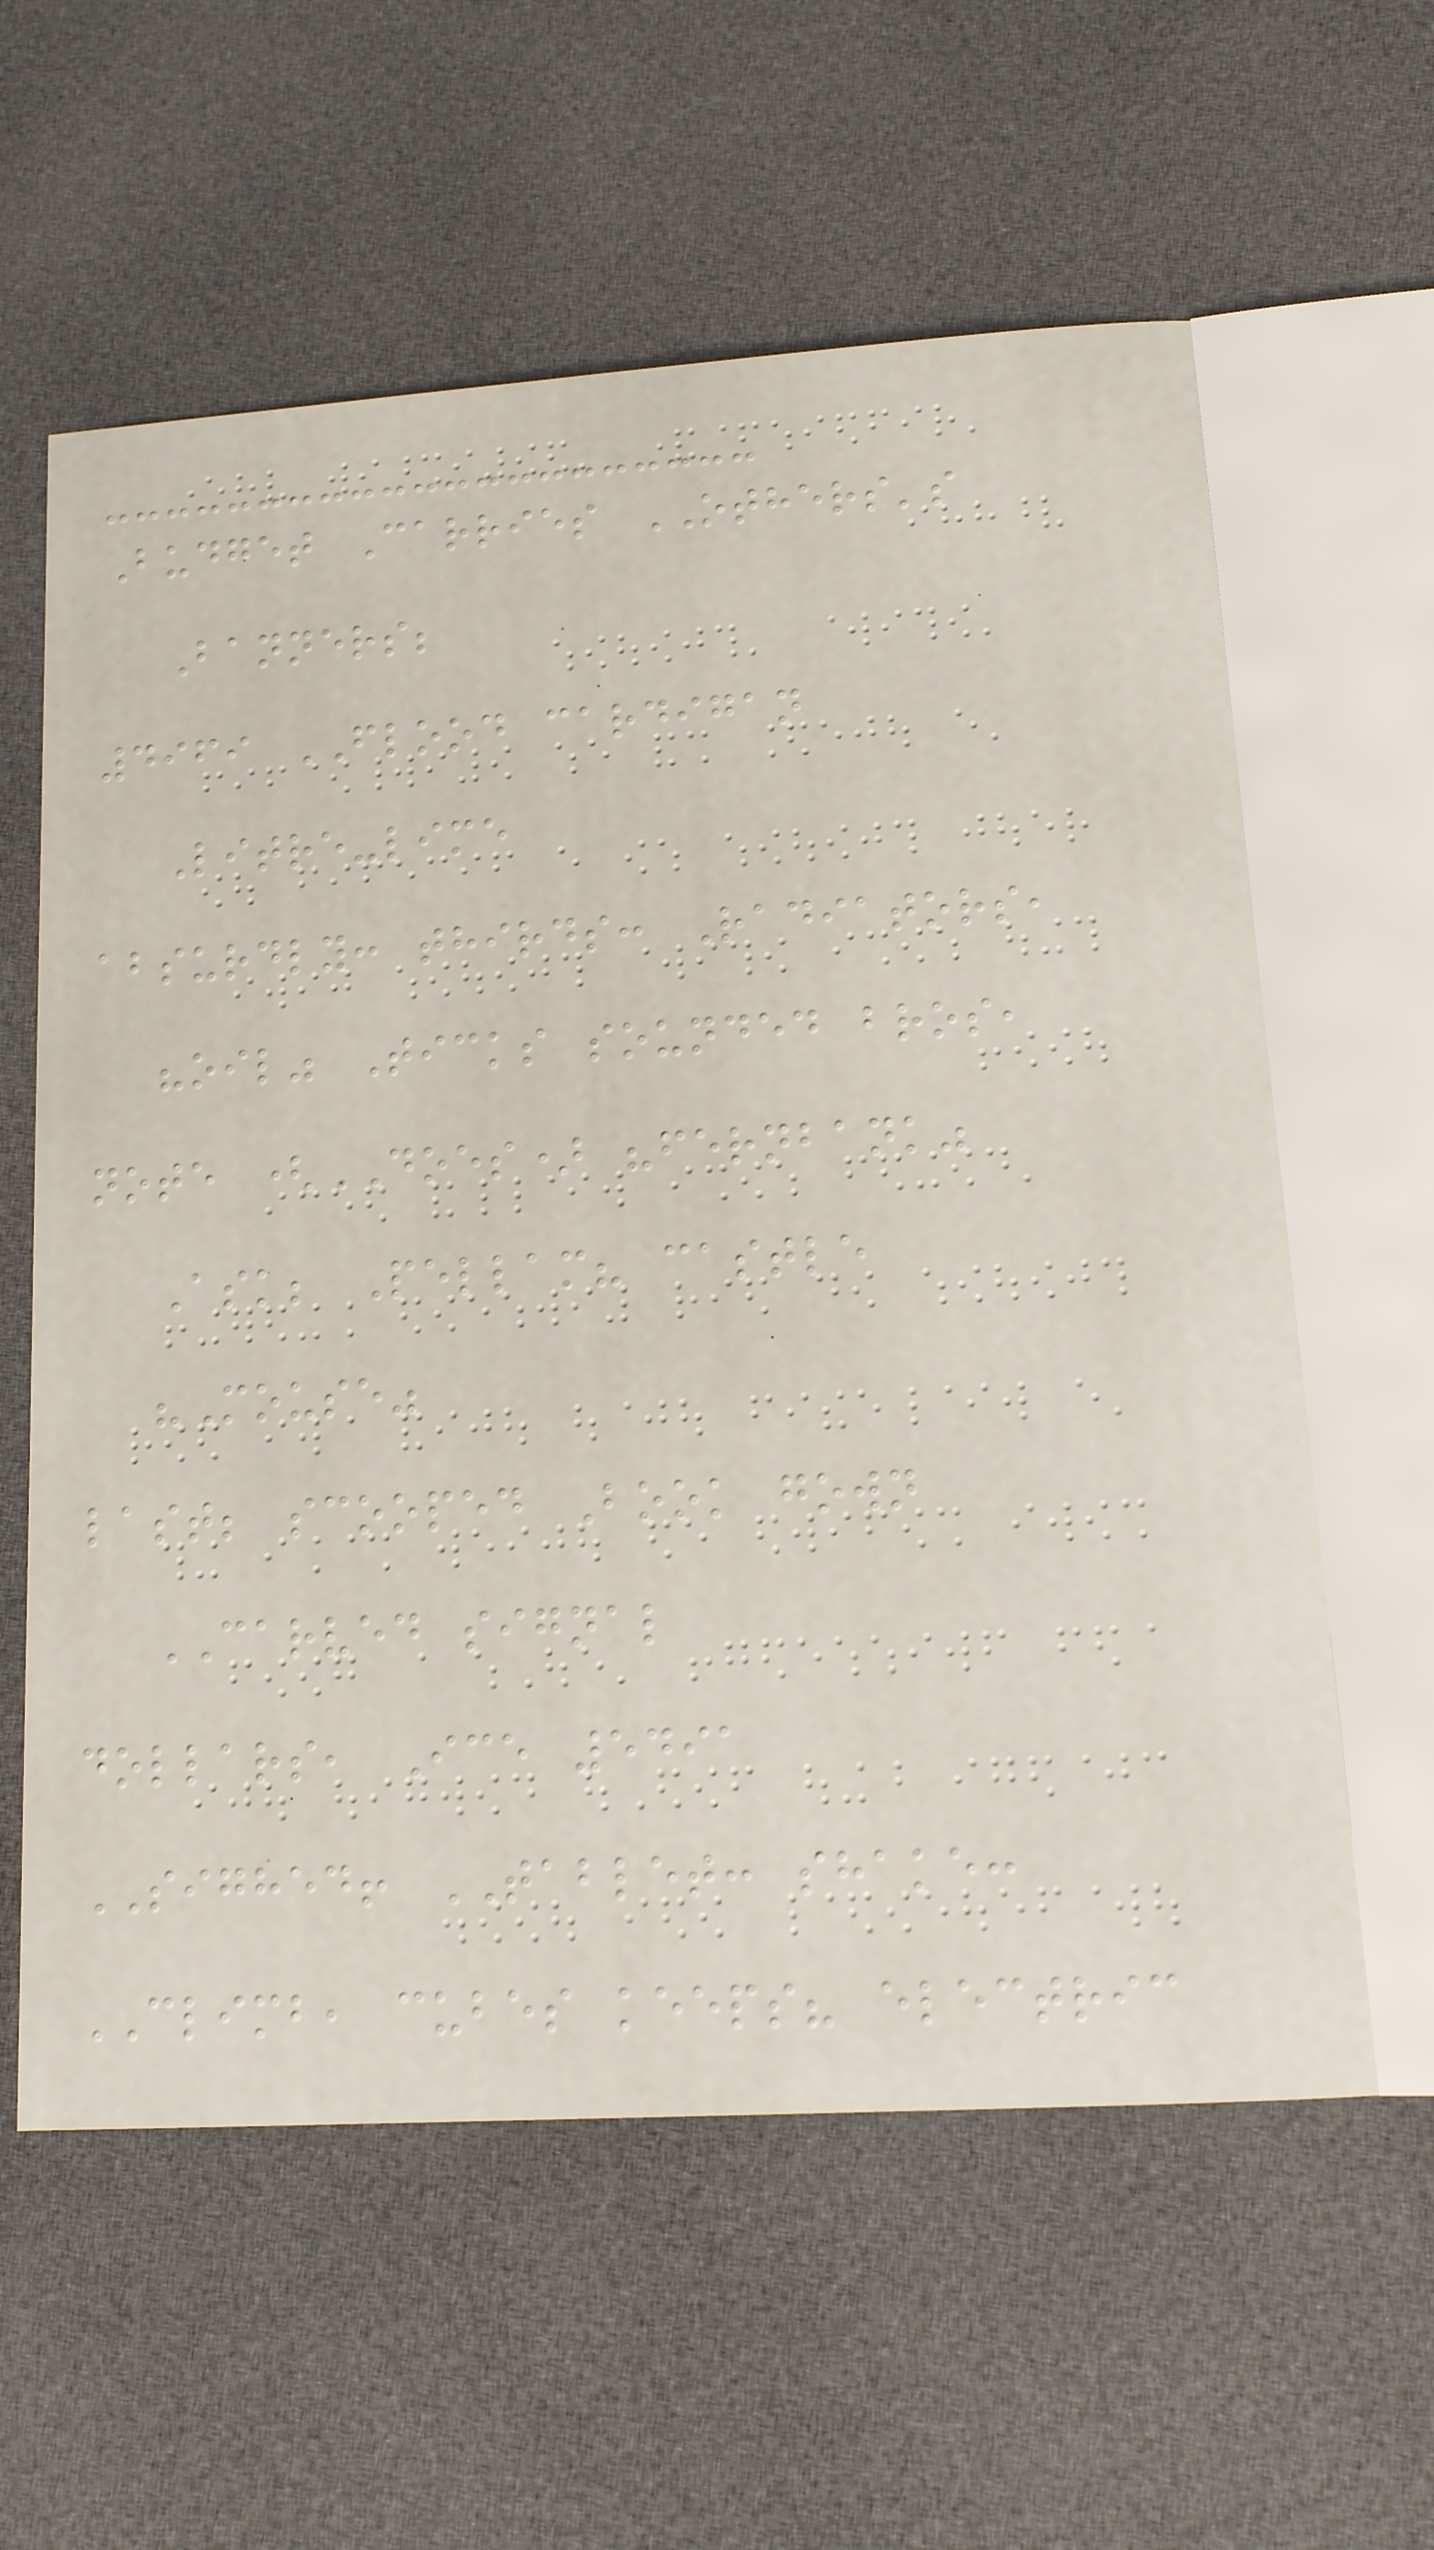Budget Carries OTHERS's
Banners;
4969 FLOOD cardigan
Litre-lime
absurdly: thirds: Radiators,
"oil" Ticks sounded bros,
note (DOES) "fernbank"
Ask; Pellam? castle
"Mouse"
last; scooped Book gown
CARVED signal
dollars, Ice 5491
SIGHED! TABLET: shake:
CLIMB, cubes keeps? electric
